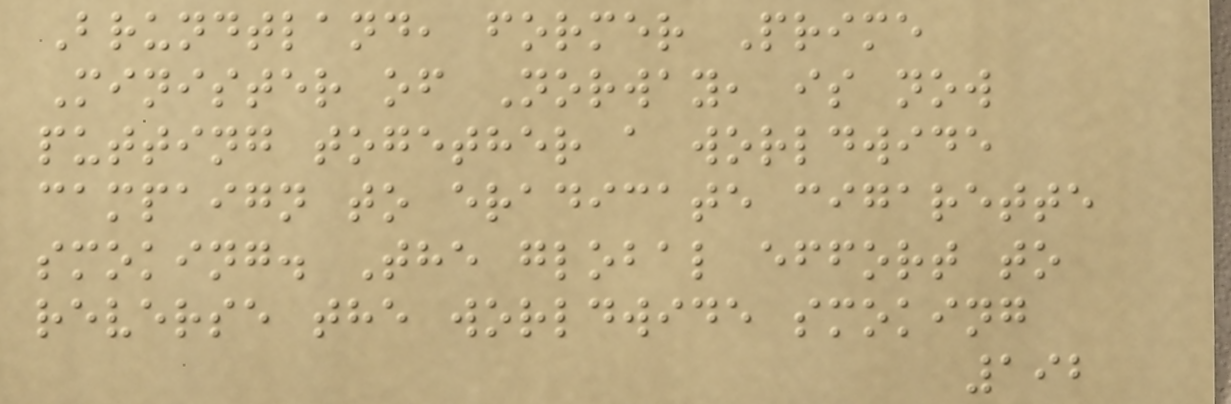Brundtland, former Prime
Minister of Norway, is now
putting together a worldwide
campaign to eradicate cigarette
smoking. The global effort to
reverse the worldwide smoking
192
